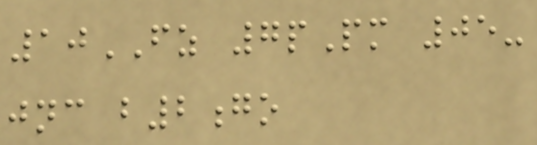10FZ 7pPm 05-
jnc b2go
